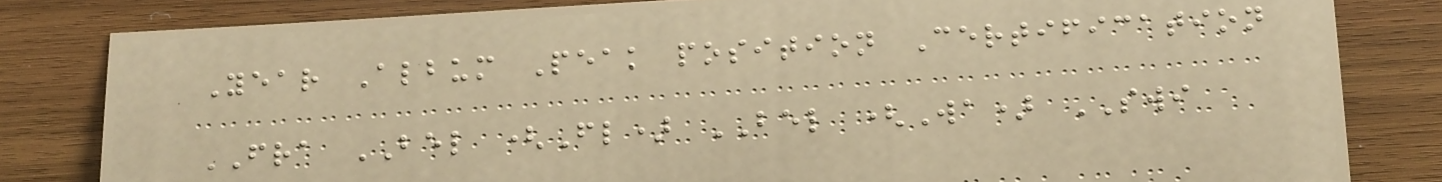Year Album Peak position Certification
FRA BEL (Fl) BEL (Wa) SWI
